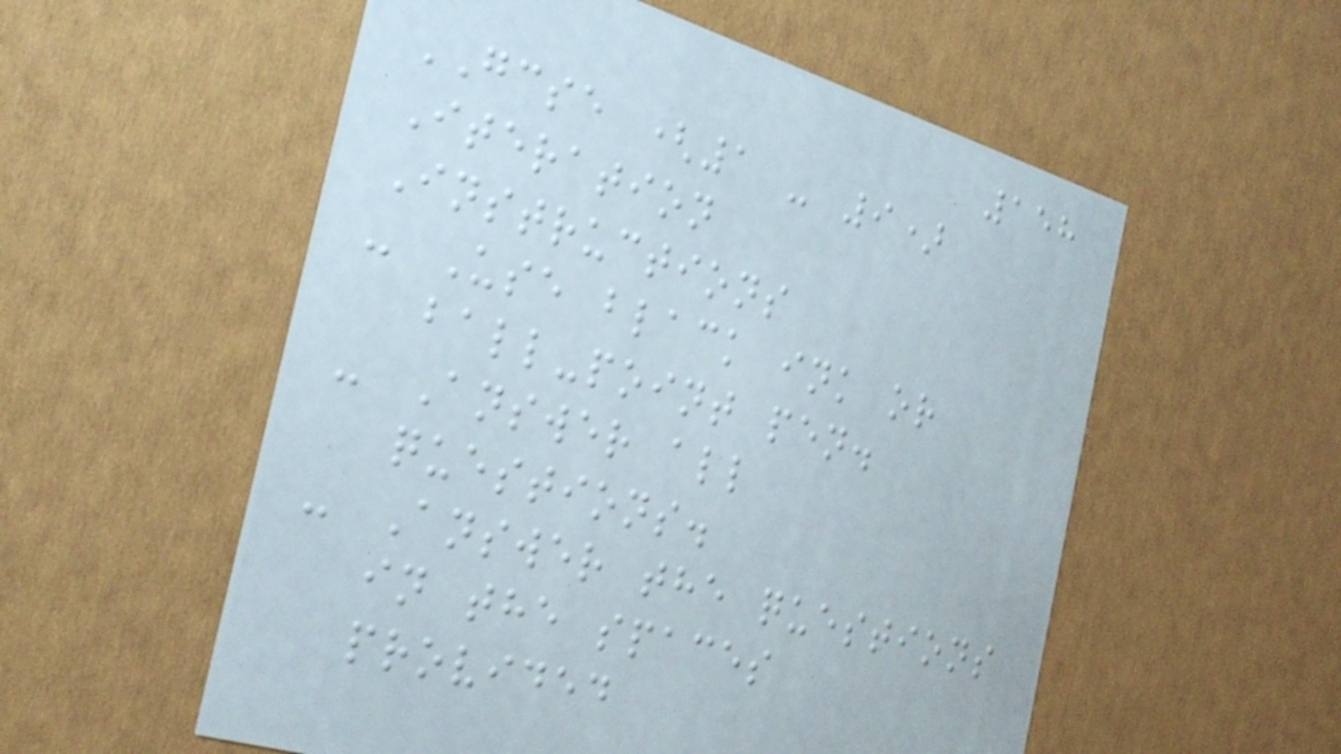158
GCSE (1 - 9)
Iteration
Instructions
- Use black ink or
ball-point pen.
- Answer all
questions.
- Answer the questions
in the spaces
provided
